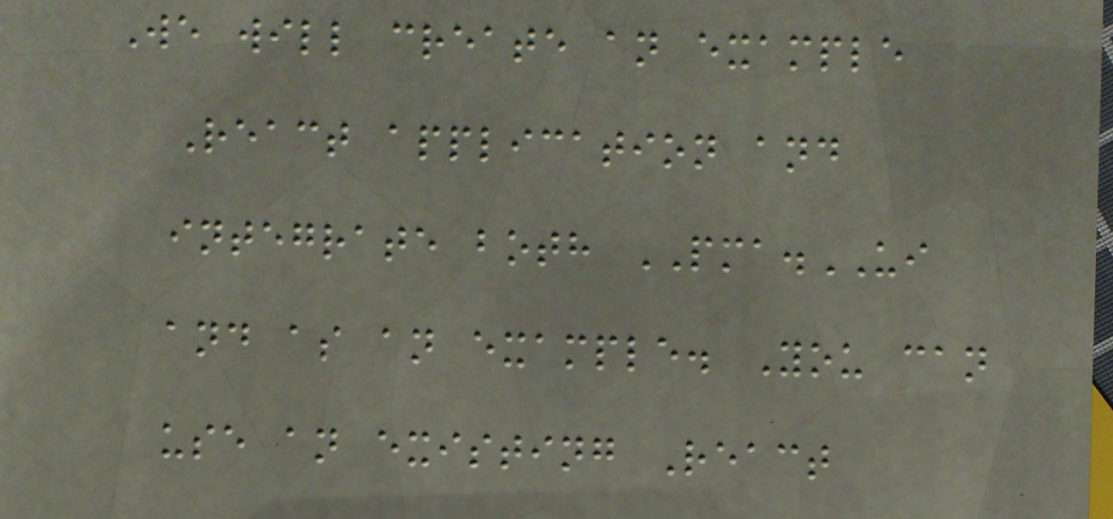We will create an example
React application and
integrate both PMA.UI
and as an example. You can
use an existing React
